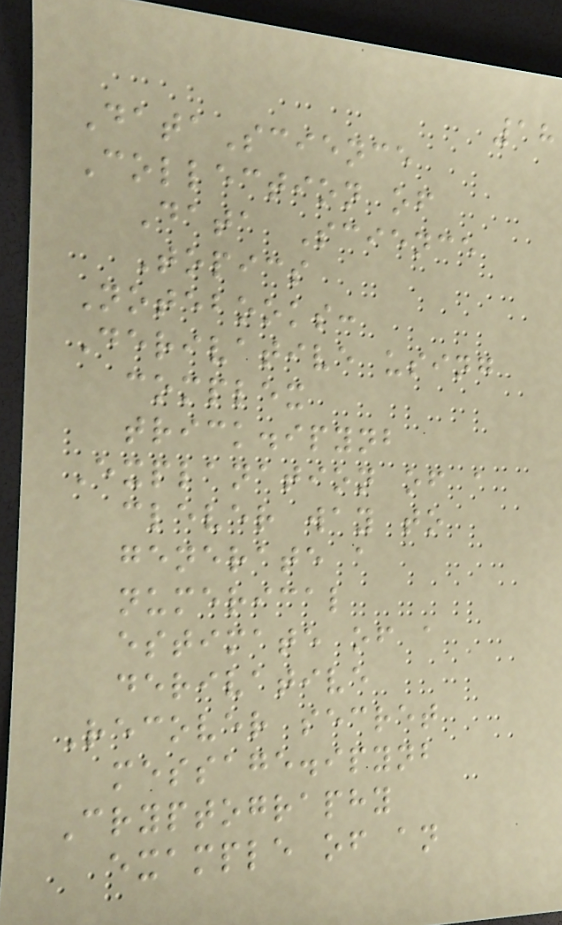18
DataScience
Collection of
Data Science
Topics
Notebooks:
Derivative using
complex
trick.ipynb
Explanation of a
clever way to
generate a
numerical
estimate of a
derivative
Recover secret
message.ipynb
Cryptography
example of an
